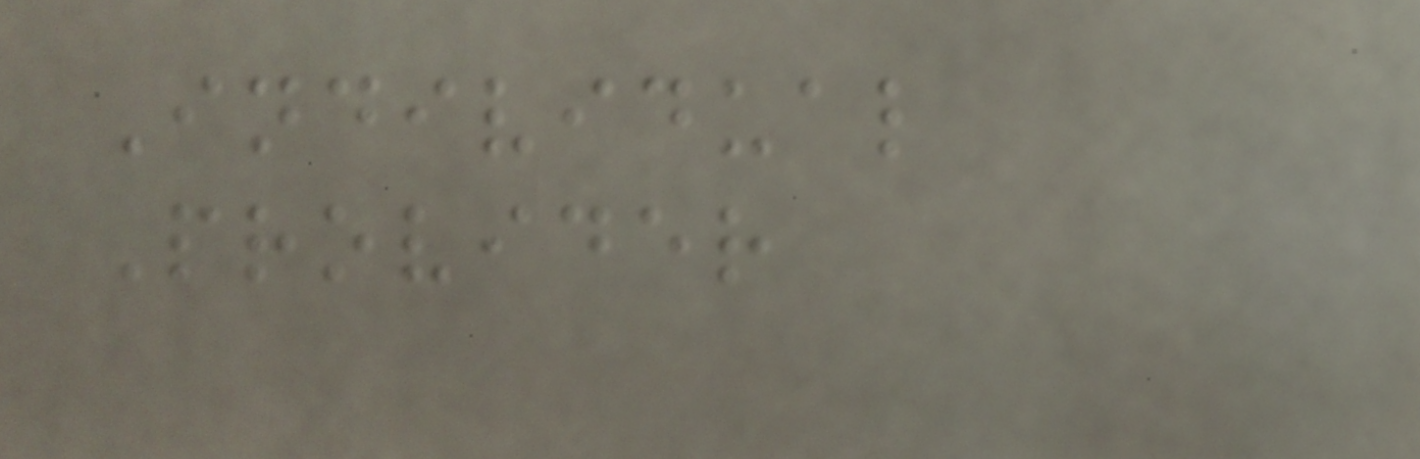Individual
Provider
